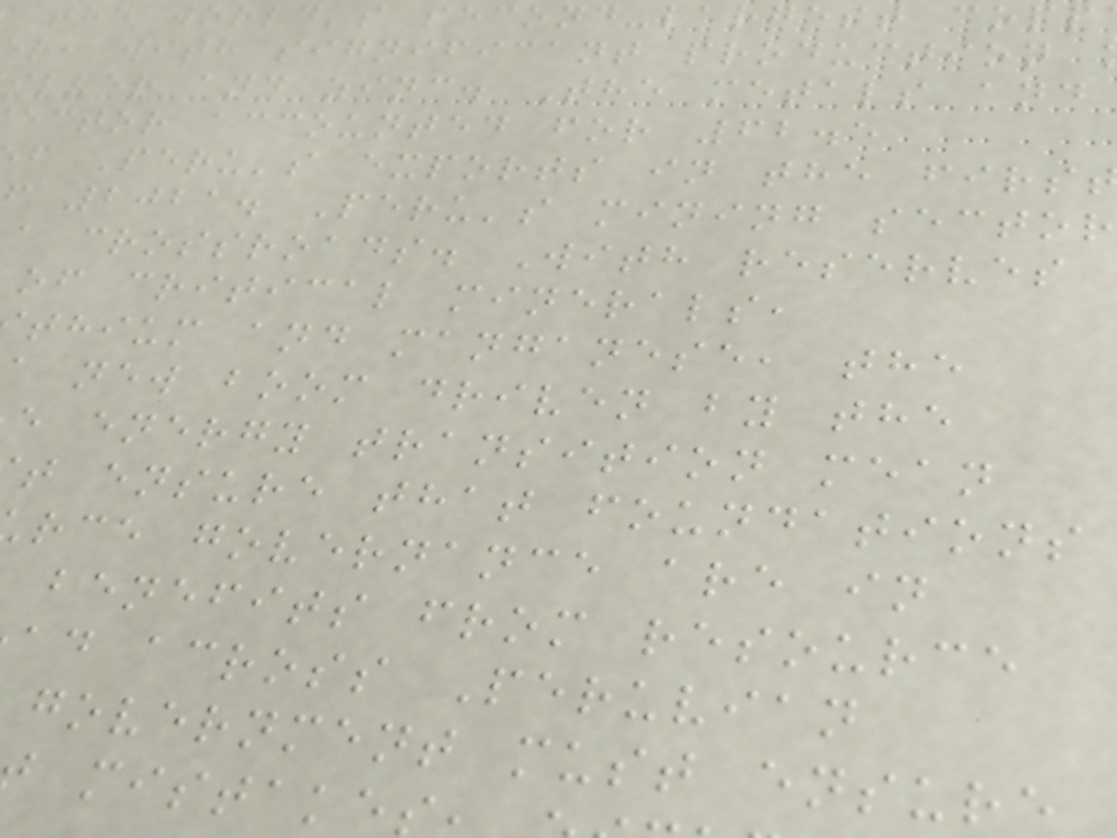the world's second-largest copp
r, with significant production
ilver and zinc. The metals and
ector accounted for 62.5
f Peru's exports in the firs
2021. Peru's mining sector
a crossroads. With reserves
of critical minerals,
thium and manganese, the
a new boom driven by the
e energy transition mean
t ensure that foundations
rce governance are in
benefits from resource
ad across Peruvian
government must ensure
